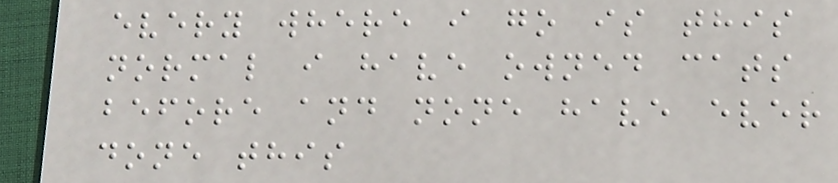every where i go is this
normal i have owned cats
before and none have ever
done this
